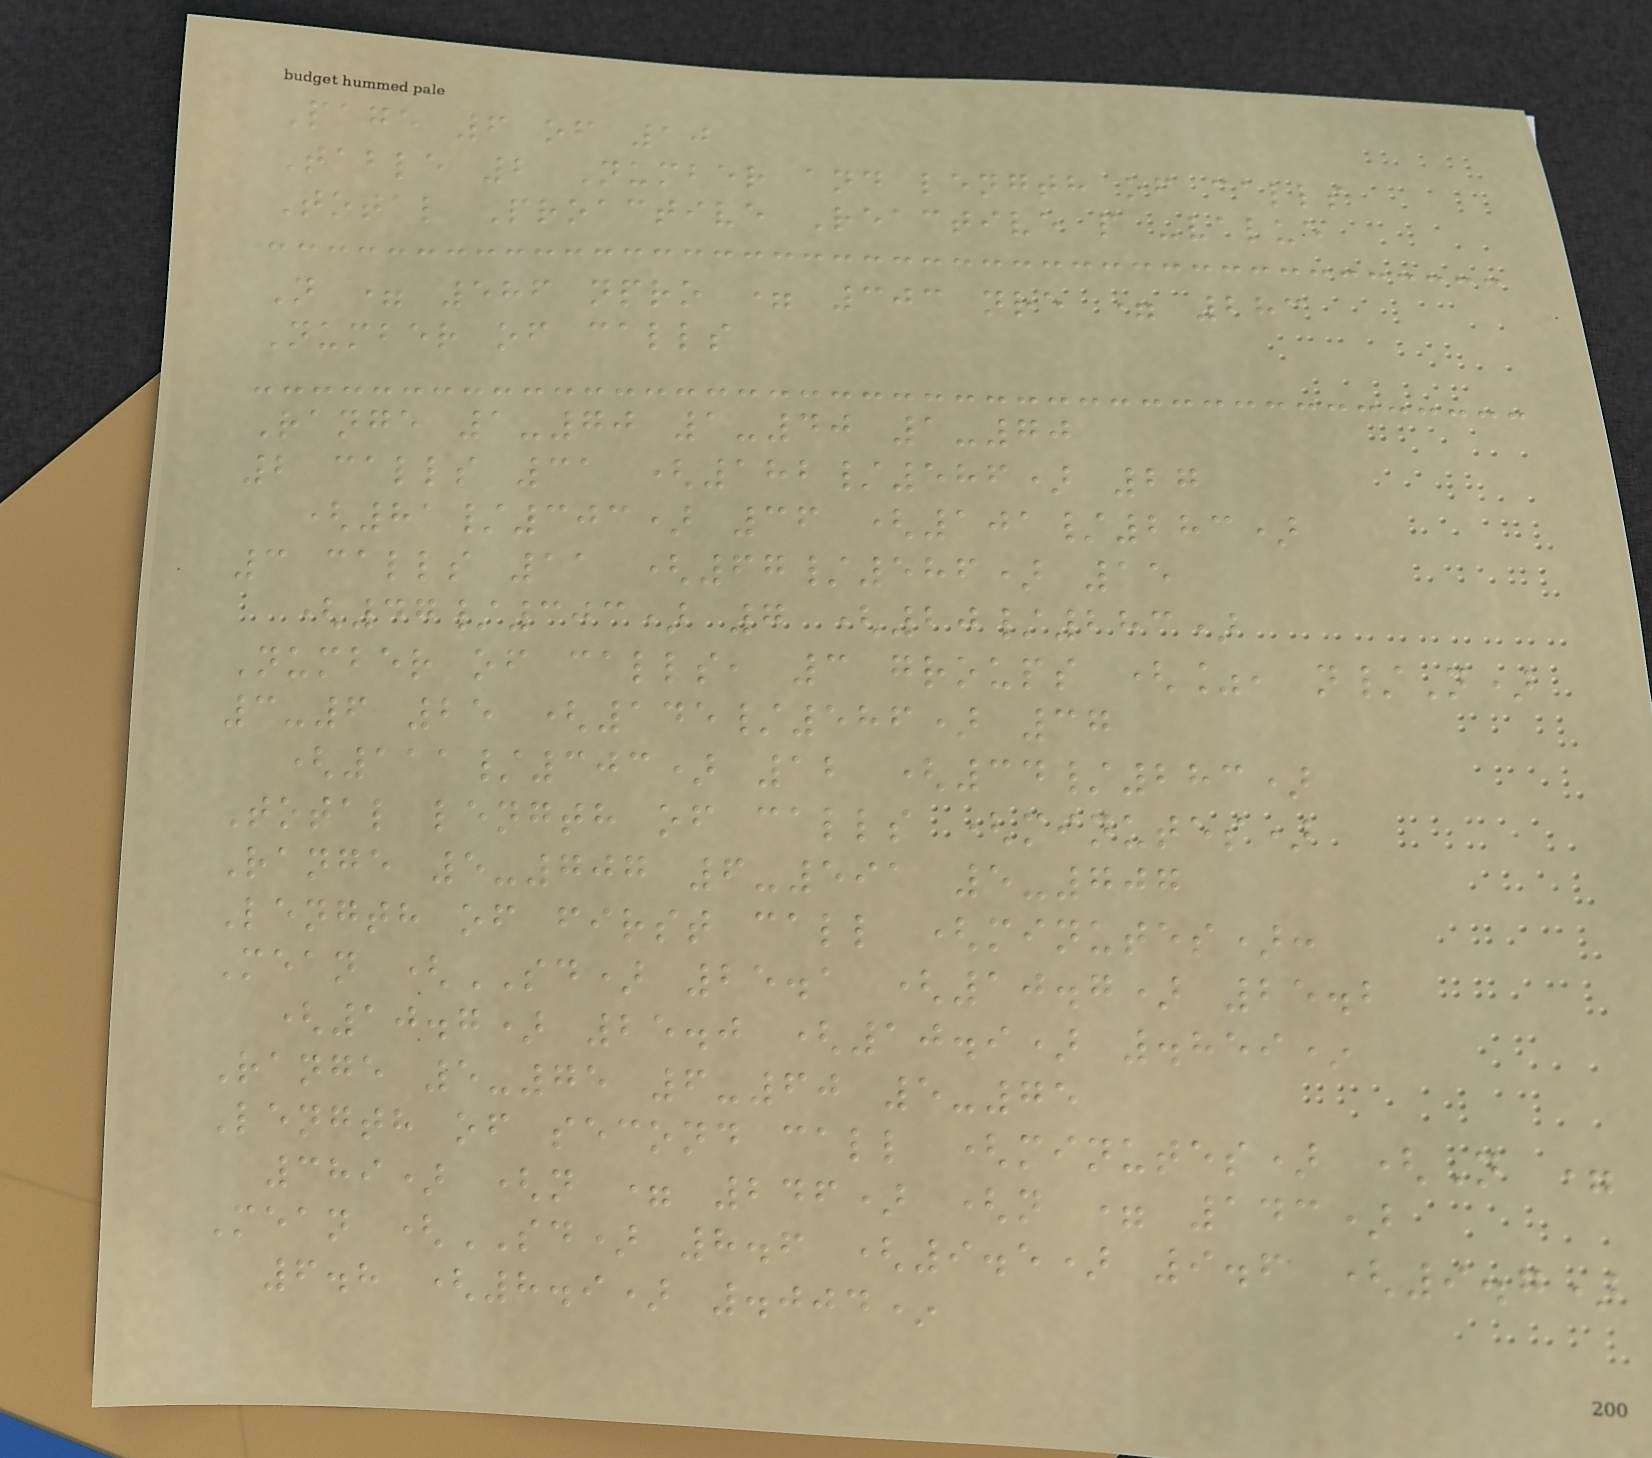Page 6 of 10
Table 2 Number and length of calls
Total Proactive Reactive p -value
N = 586 npro = 303 nre = 283
Number of calls
Range 1-70 1-40 1-70
2 calls 31 (182/586) 27
(81/303) 36 (101/283)
3 calls 11 (67/586) 15
(47/303) 7 (20/283)
Number of calls, 3 groups (%, n/N)
3-6 25 (145/586) 37
(111/303) 12 (34/283)
Total length of calls (minutes)
Range 5-707 6-591 5-707
Length of first call (minutes):
Mean (SD) 25.1 (10.7) 25.2
(10.7) 25.0 (10.9) .859*
Range 5-75 6-60 5-75
Length of second call (minutes) (N =
389) (n = 246) (n = 143)
Mean (SD) 8.6 (9.5) 9.6 (9.7)
6.8 (8.9) .004*
